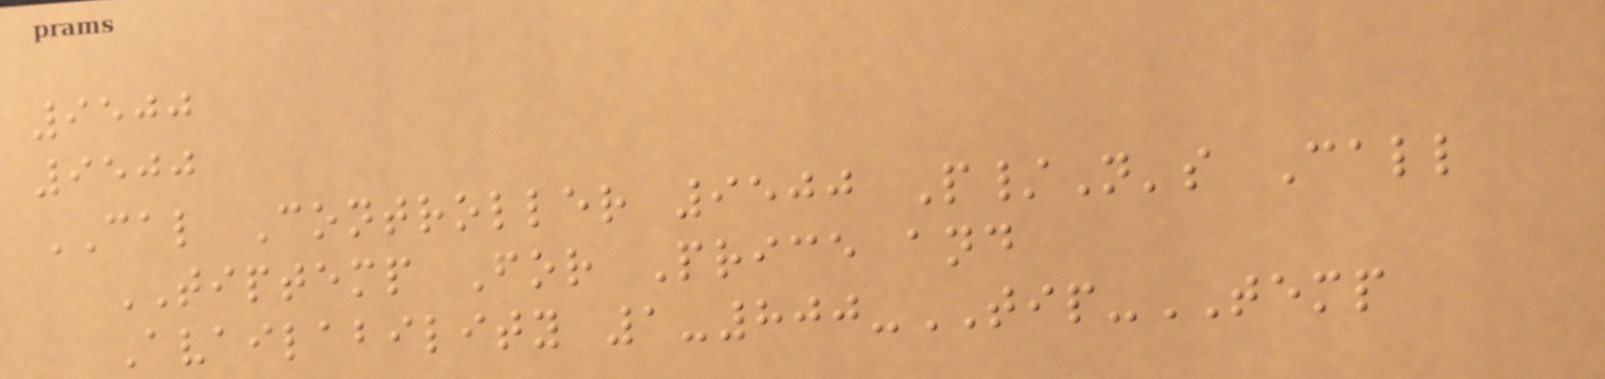9500
9500
CAL Controller 9500 P/N's Call
TIPTEMP For Price and
Availability 1-800-TIP-TEMP
